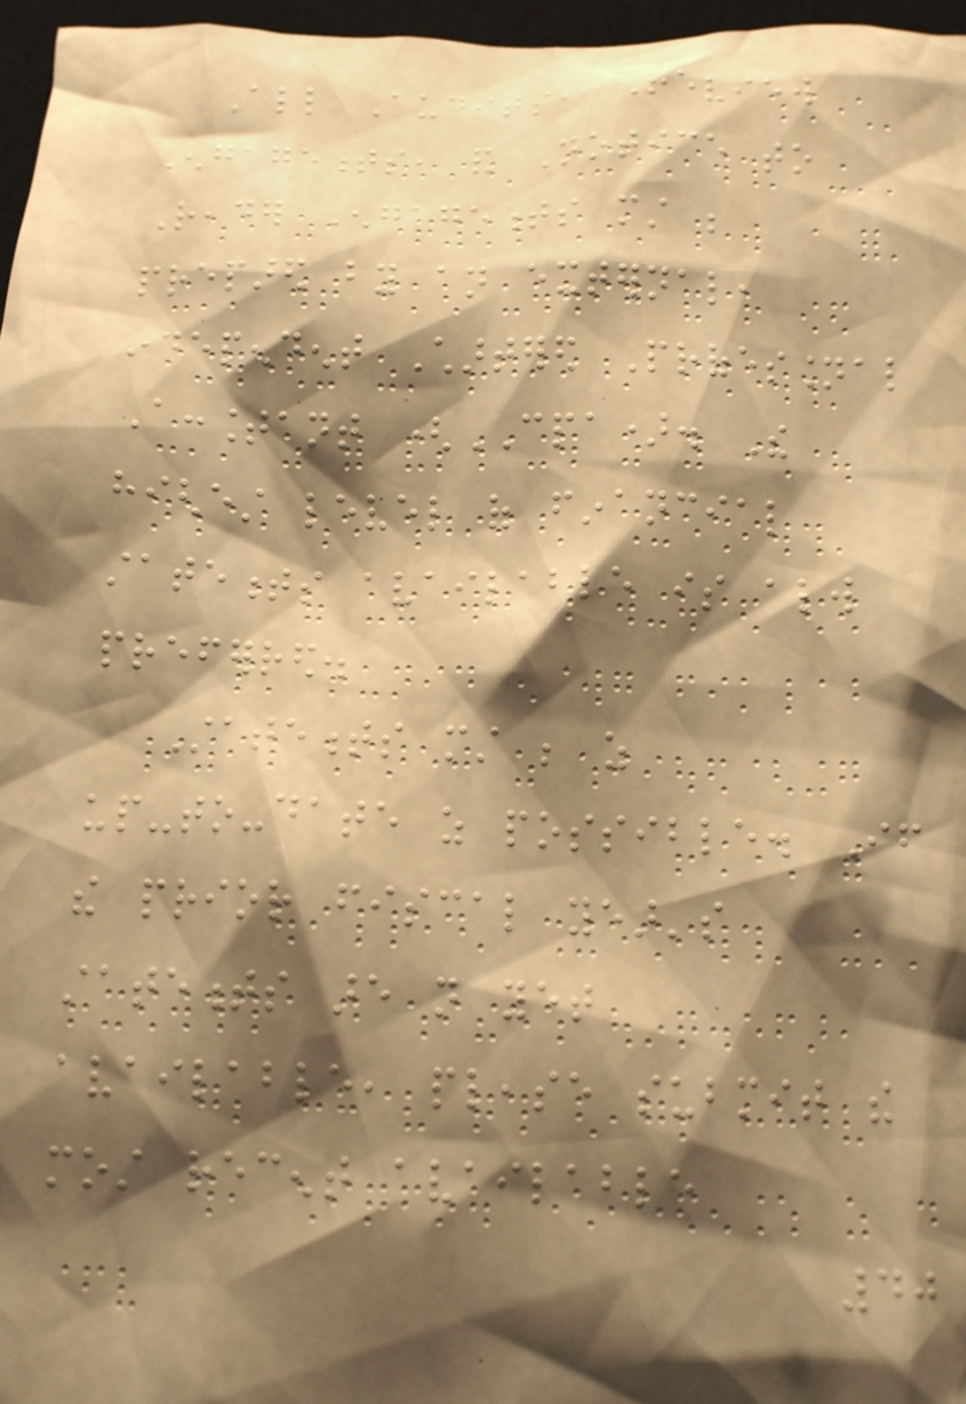All Audits, Review
Engagements, and Notice to
Reader Engagements must be
prepared by an external,
independent Chartered Professional
Accountant (CPA). The
highest level of financial
statements available is always
preferred.
Statements must be as
up-to-date as possible. If
the prior fiscal year's
statements are not yet
available, please submit the
most recent available
40
